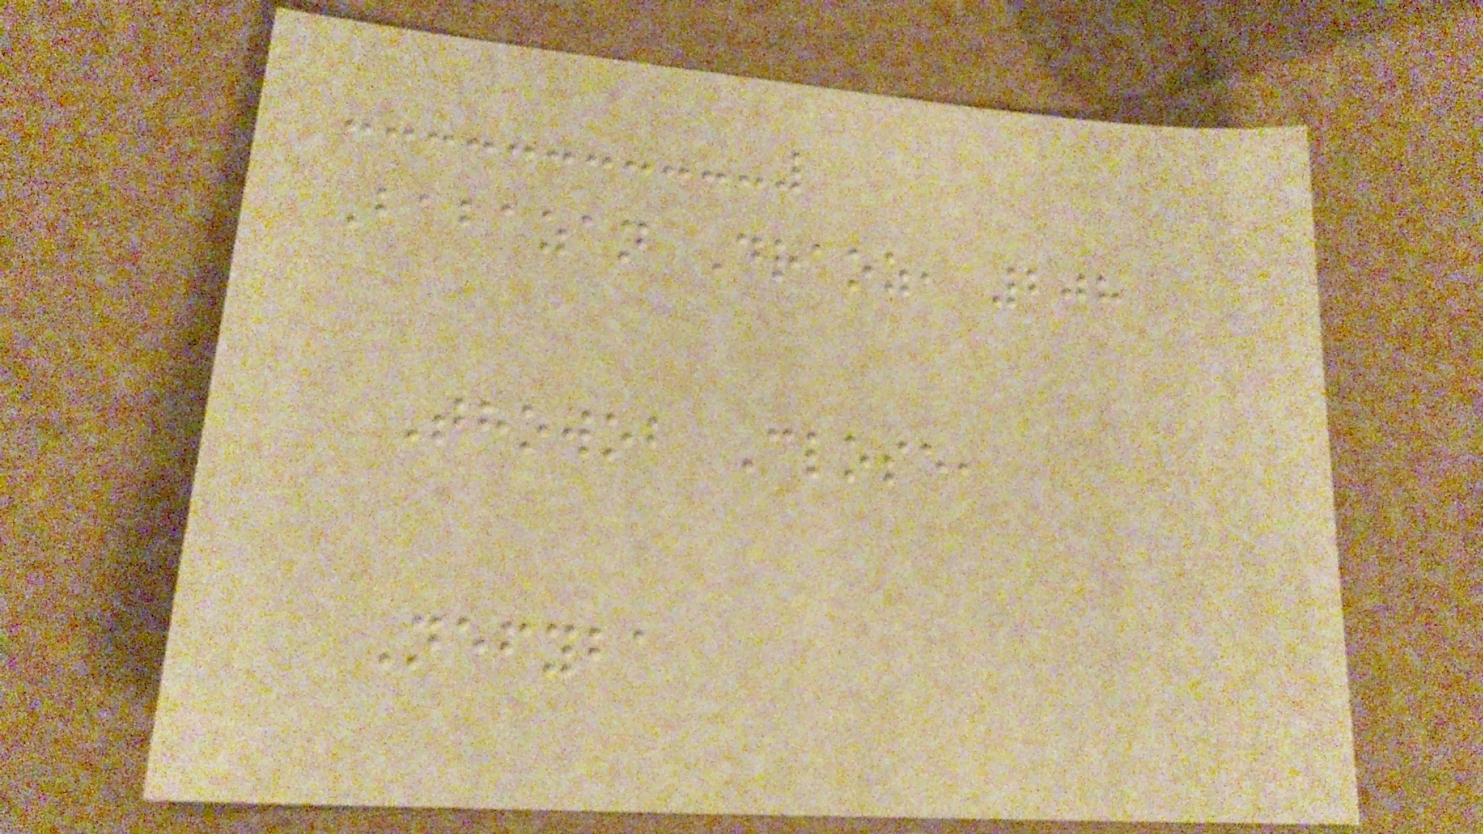Babazan Draoz, 208
Thowob Close,
Nefyba
